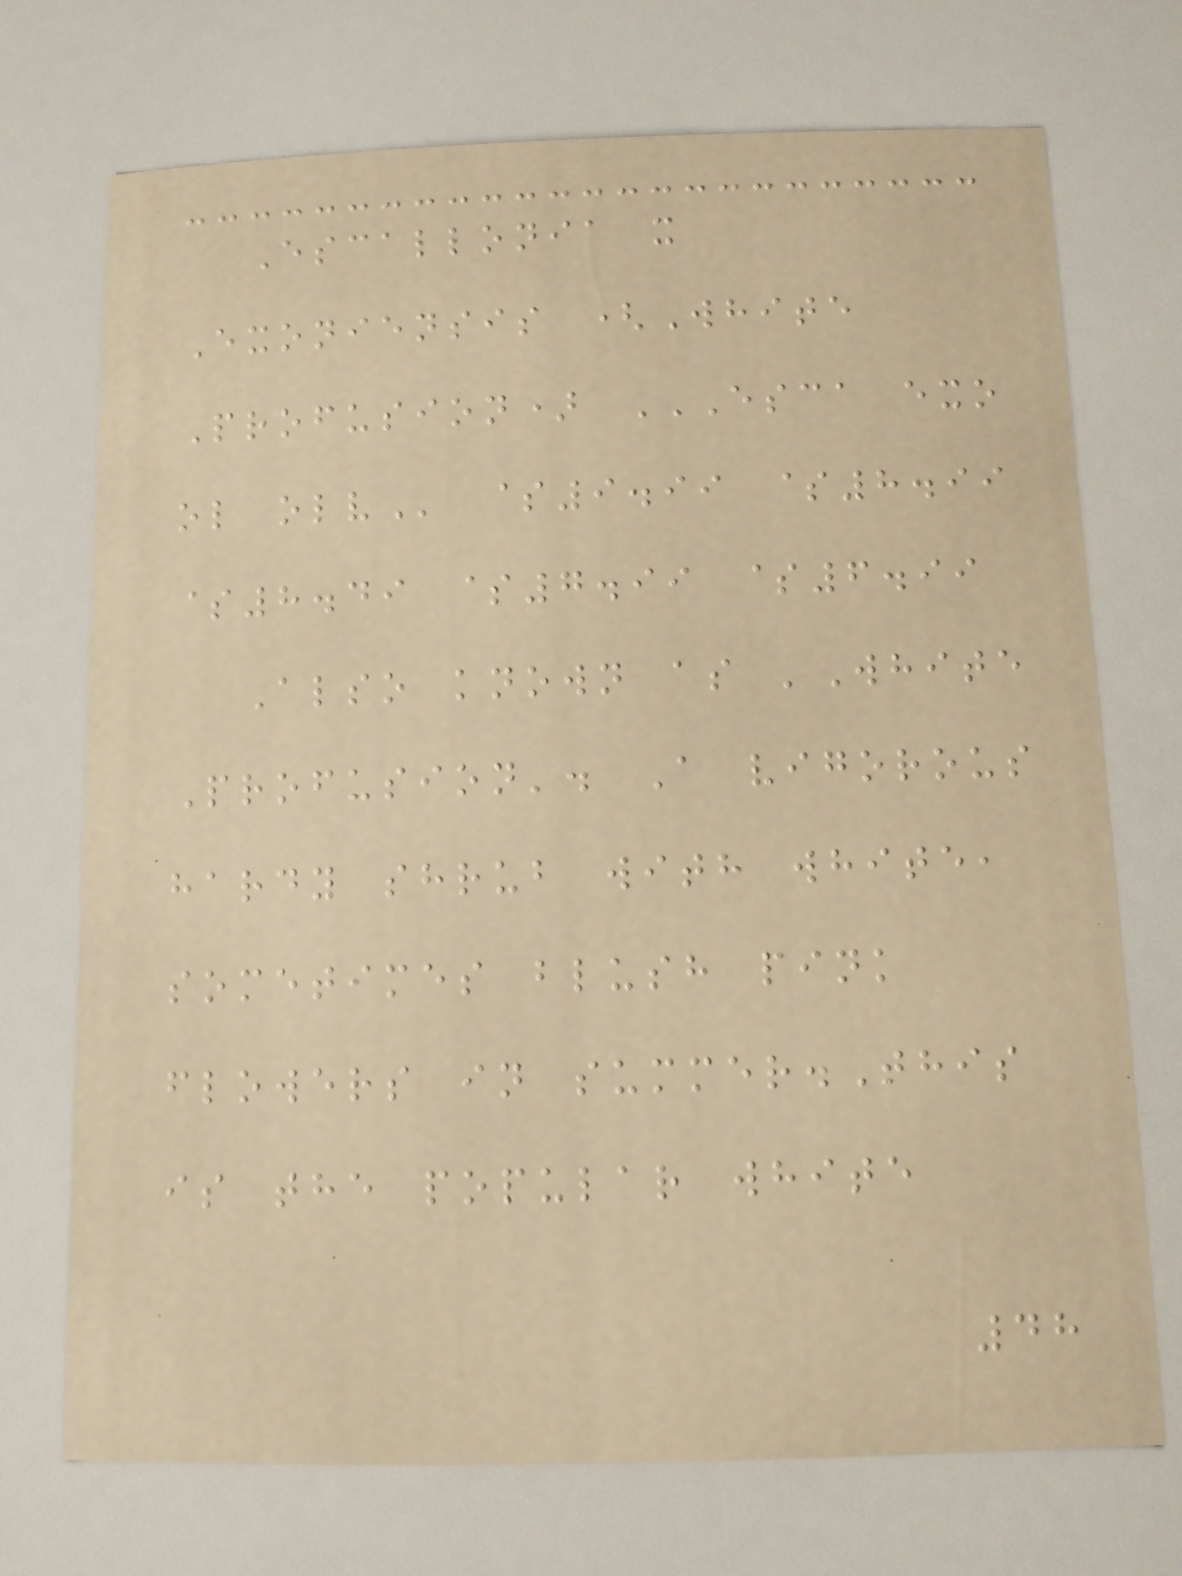Escallonia x
Exoniensis (White
Profusion) ESCA EXO
OL OLV $9.99 $8.99
$8.49 $7.99 $6.99
Also known as 'White
Profusion'. A vigorous
hardy shrub with white,
sometimes blush pink
flowers in summer.This
is the popular white
48
